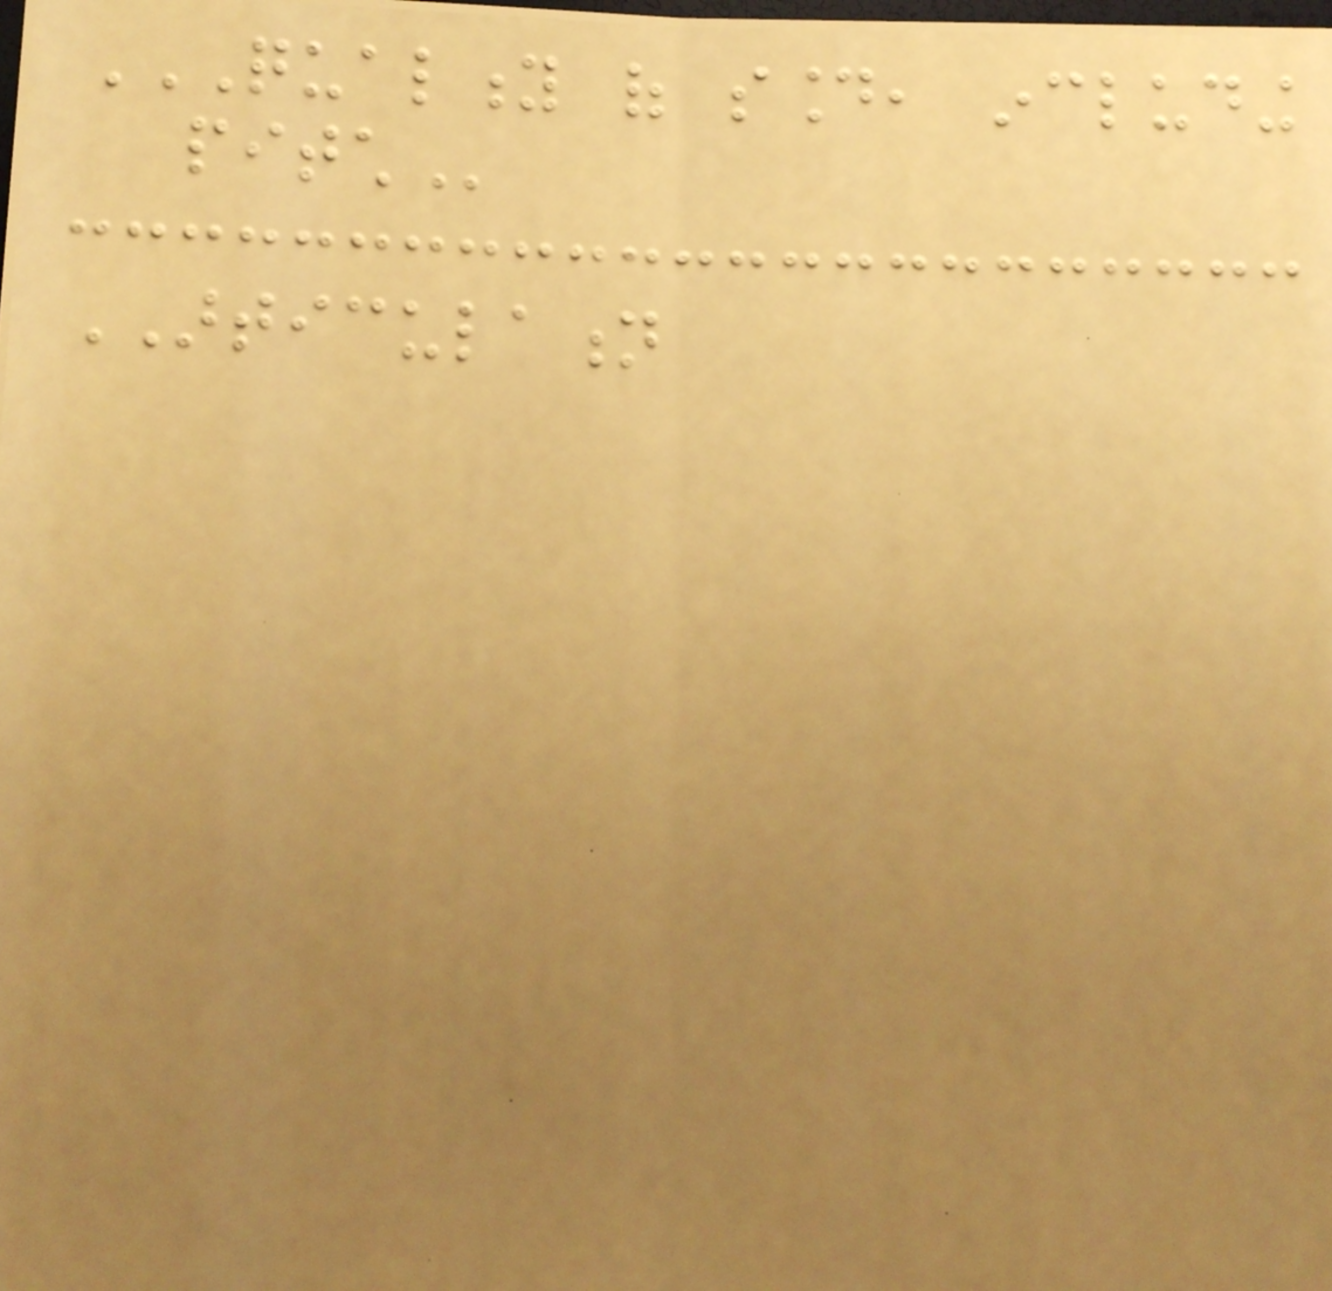QUALITY OF SOUND, INCLUDING
PITCH
ARTICULATION
